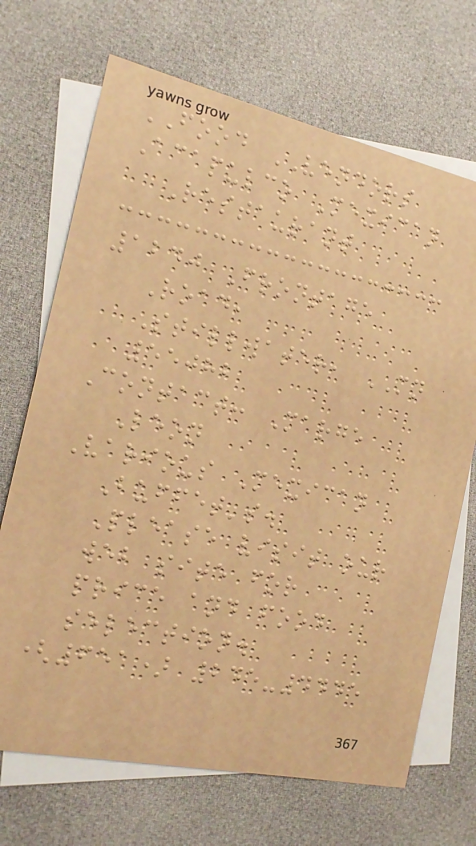FOOD VENDORS
Acapulco Mexican
Restaurant
1240 Frontage
Road,
Stillwater, MN
55082
Contact: Marge
Leon
Various Mexican
Buffet's.
Please visit our
web site for
price and food
selection.
(651) 245-4445
